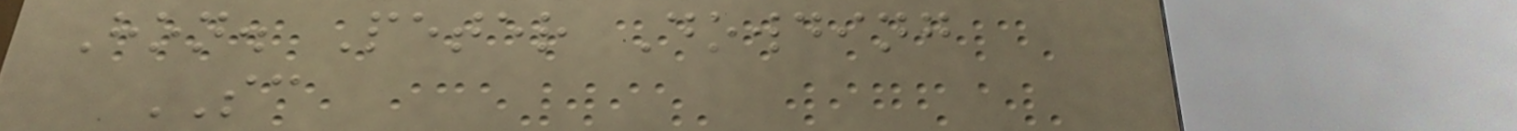Hon. Peter Dowding
SC
